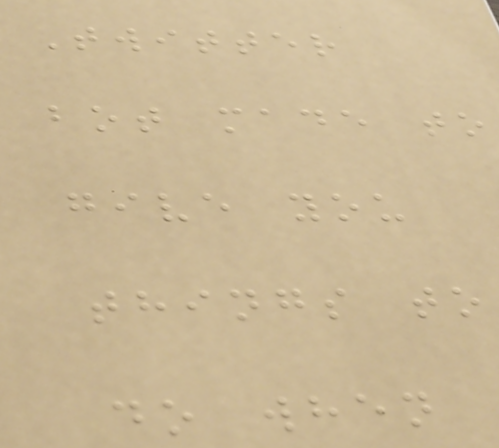Twitter
bot made to
give you
things to
do when
